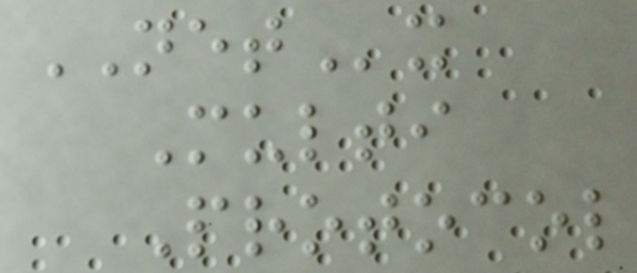NETx
Multi
Protocol
